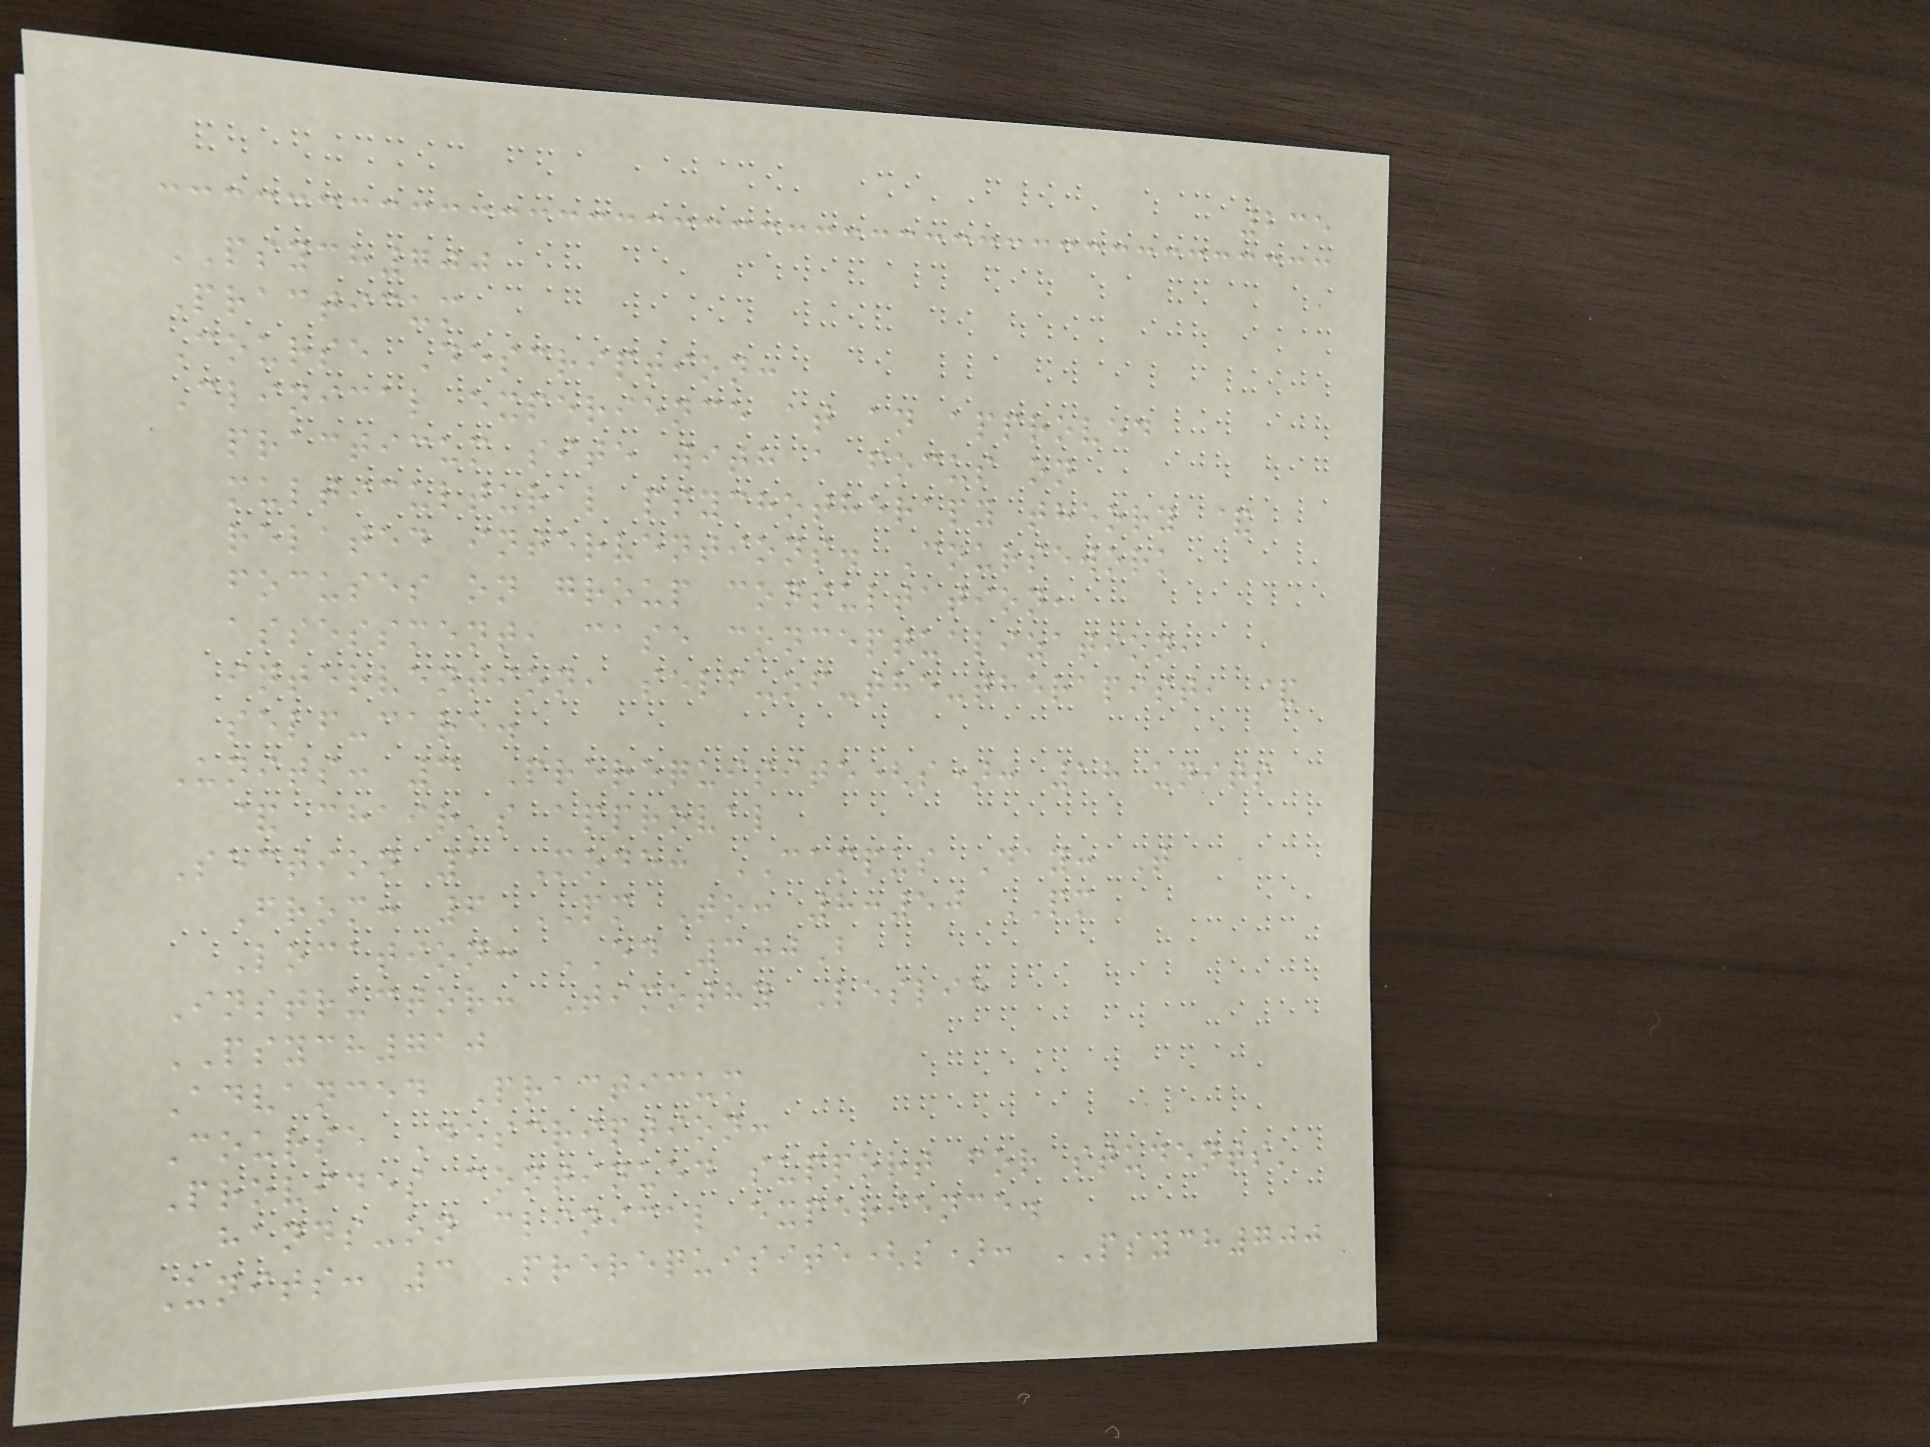235
PSYCH700
Practicum
Course Description:
Clinical experience at an approved
practicum site with a focus on
multicultural psychotherapy theory &
related interventions. Coursework
focuses on group consultation,
assessment, case conceptualization,
intervention, self-of-the-therapist, &
self-care.
Units: 3 Prerequisite(s): 18 units
& chair's approval
Section 1 Mode: CAMPUS Day: T
From: 6 PM To: 8:50 PM
Location: ED 300B
Instructor: Timothy Leslie
PSYCH710
Advanced Practicum
Course Description:
Provides continued support for students'
hands-on clinical experience.
Units: 3 Prerequisite(s): PSYCH700
